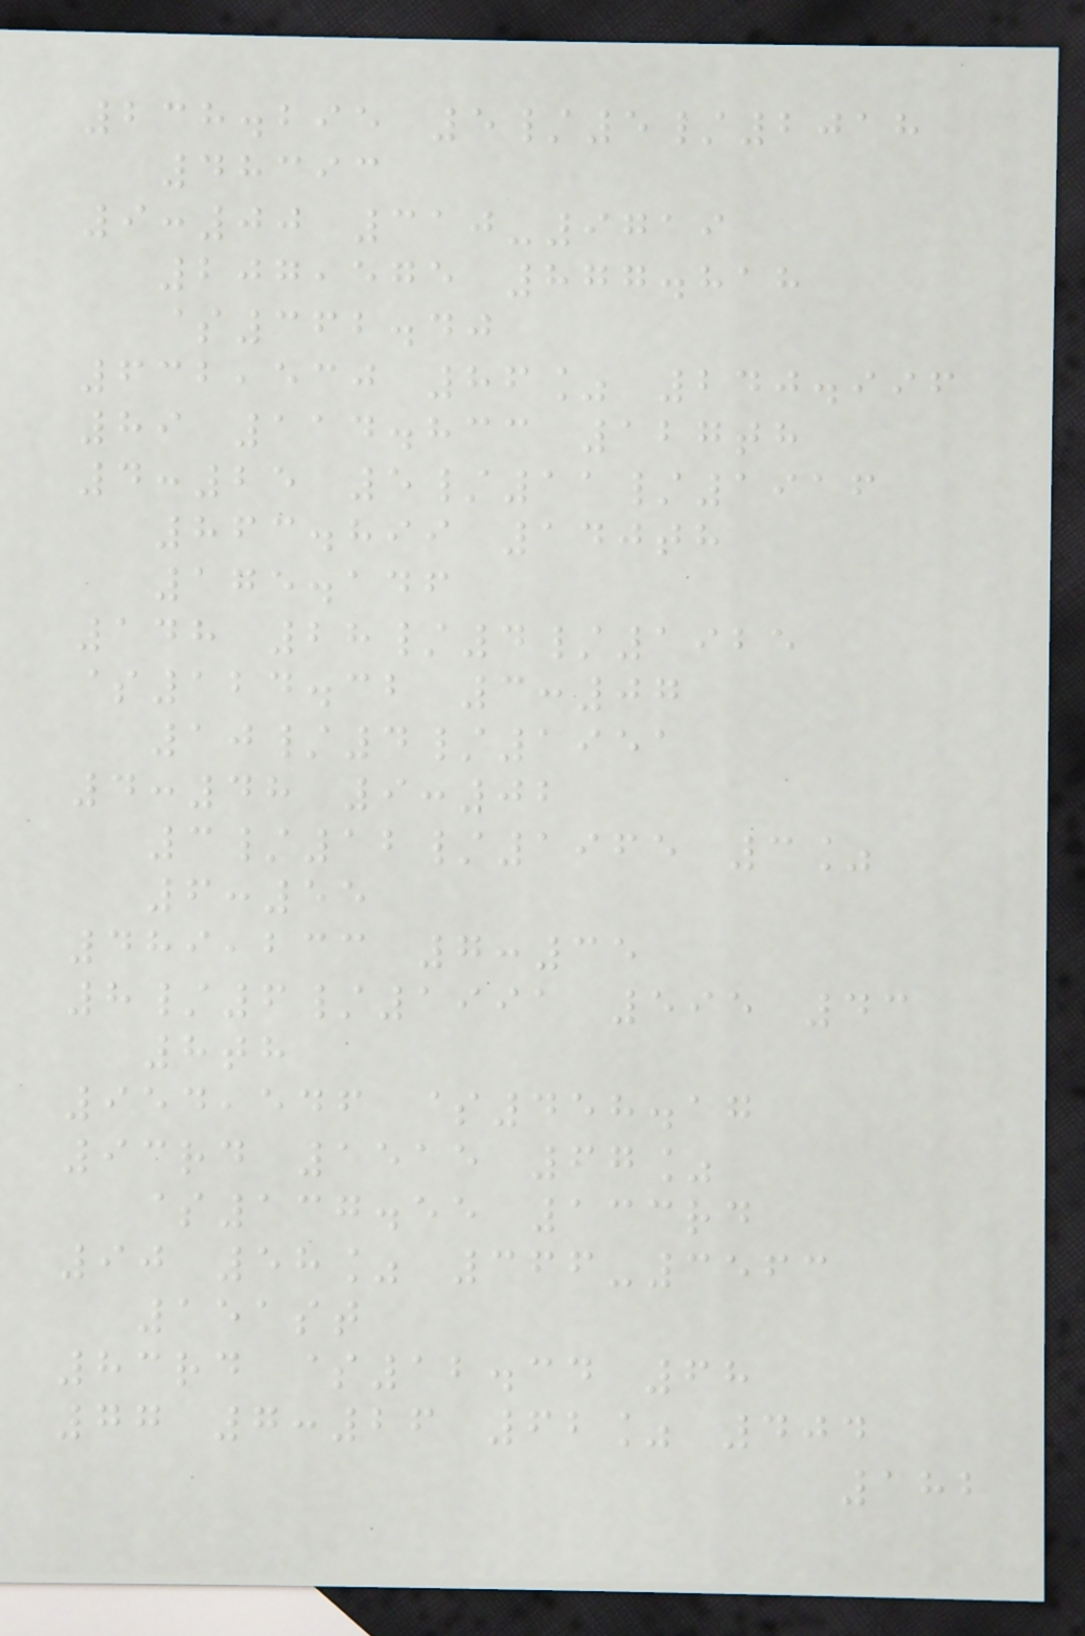238.295 5/5/2018
48393
9:00 310-9719
207,575 877.818
$362.40
632,530 86% 240.996
89 114.833 127th
4:25 5/11/1916
863.899 140th
175.146
148 28/4/1925
$124.32 3:07
10/4/1951
4:48 9:02
3/12/1965 3%
6:55
489,233 7:35
8/6/1991 595 43
8th
954,546 $458.17
93rd 1515 67%
$137.55 133rd
90 58% 366-3563
151st
83rd $12.34 68
77 7:26 62% 404
182
